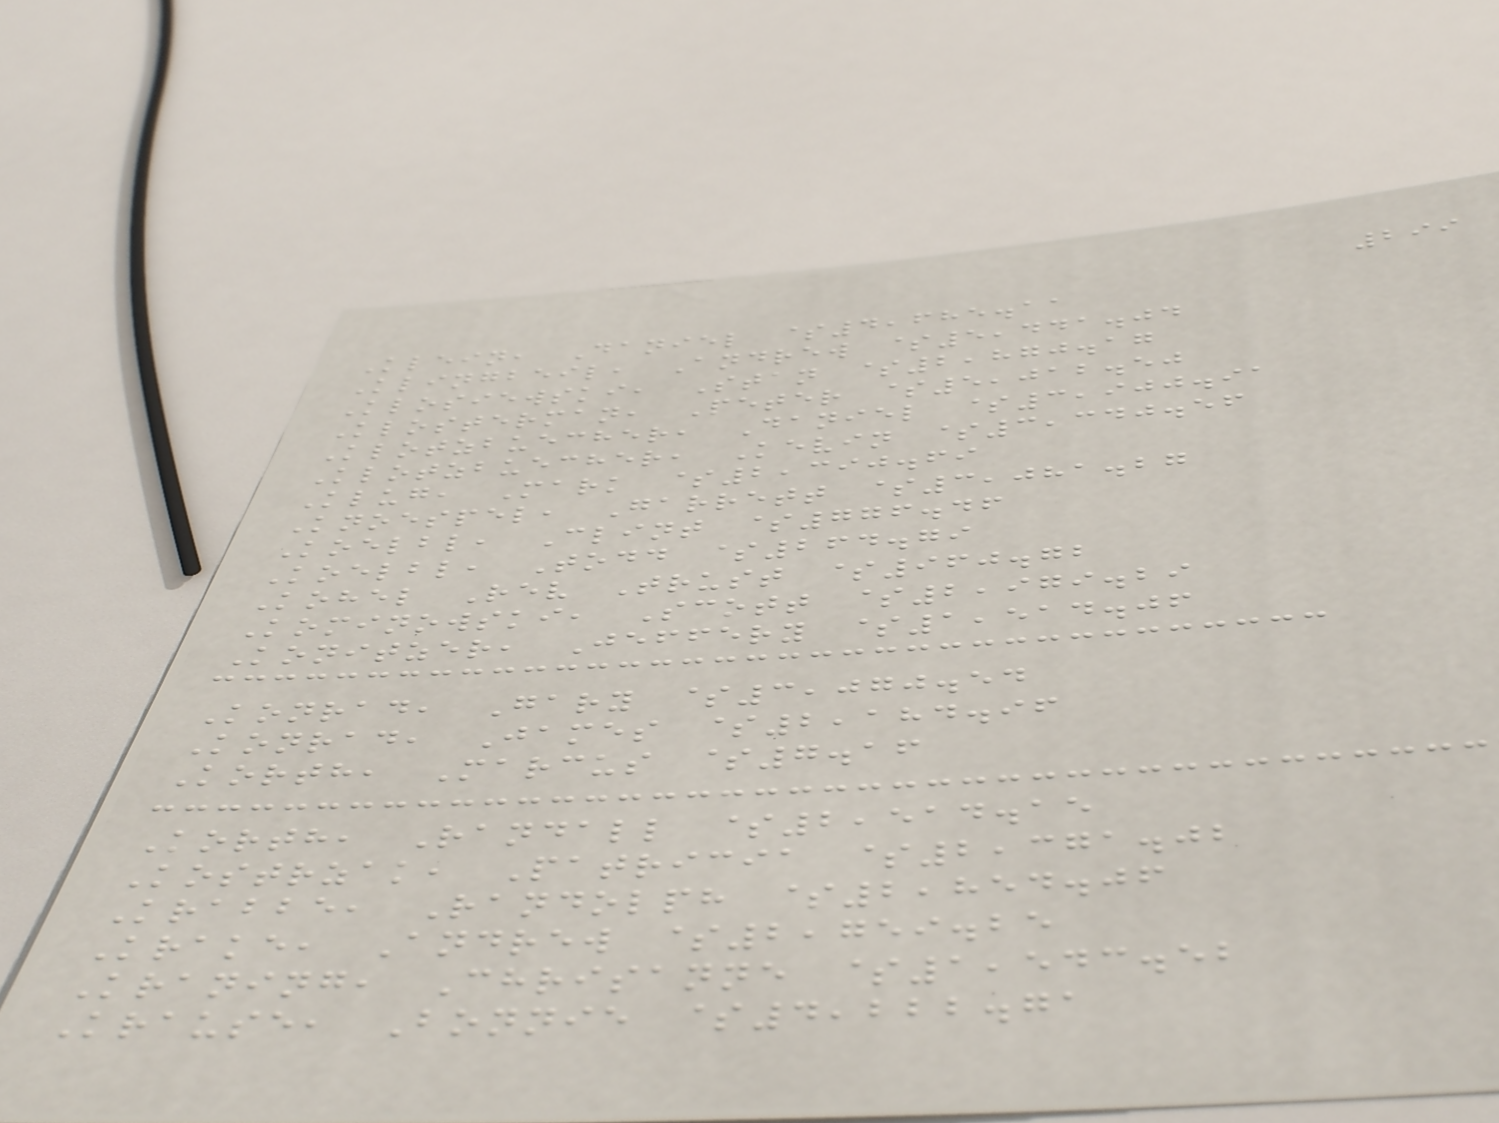299
Klein, Daniel $4,685.11
Klingbeil, Andrew $5,441.04
Klosiewski, Stan $2,870.17
Klosterman, Peter $5,012.50
Klotzbuecher, Daniel $3,900.91
Klotzbuecher, Kevin $3,340.56
Klug, Mark $2,390.69
Knoespel, Garrett $3,081.27
Koelbl, Clint $776.46
Koelbl, Todd $264.79
Kohel Rev Trust $960.72
Kominowski, Scott $2,979.29
Konitzer, Jeffery $1,514.06
Konrad, Gary $3,070.54
Konrad, James $2,184.96
Korth, Marcus $7.16
Korth, Randall $2,514.15
Kostrzak, Patricia $2,371.02
Krabbe, Randolph $2,854.06
Krake, Andrew $2,759.25
Kraning, Chrisanne $1,543.52
Krause, Bonnie $4,222.71
